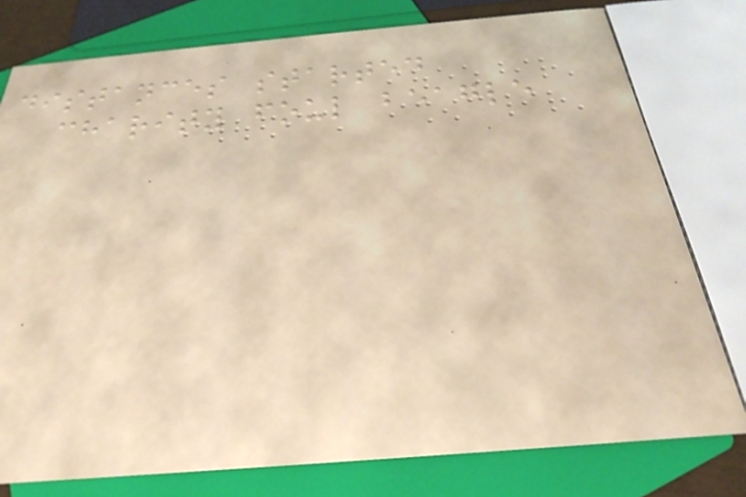distances started
charity foul beagle
